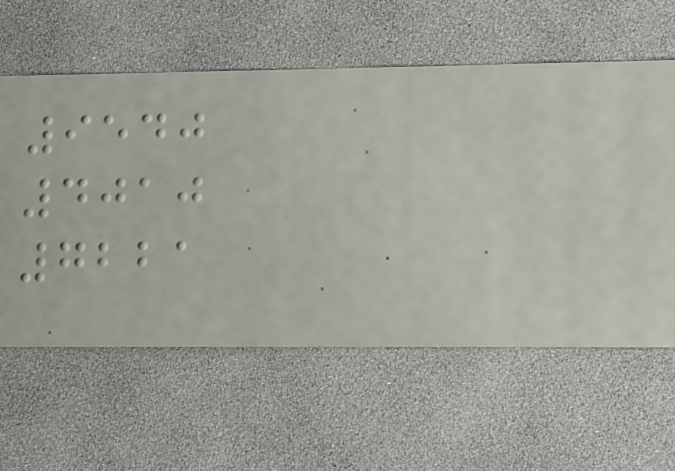9540
4010
7221
